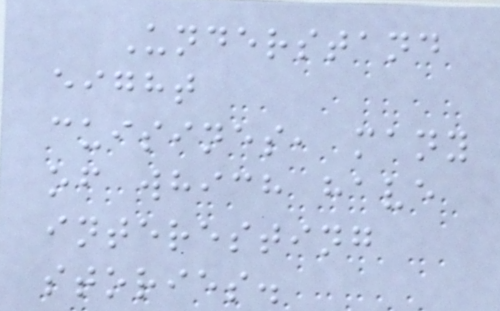Understand
eight
cuisines, many
of which have
interesting
stories.
